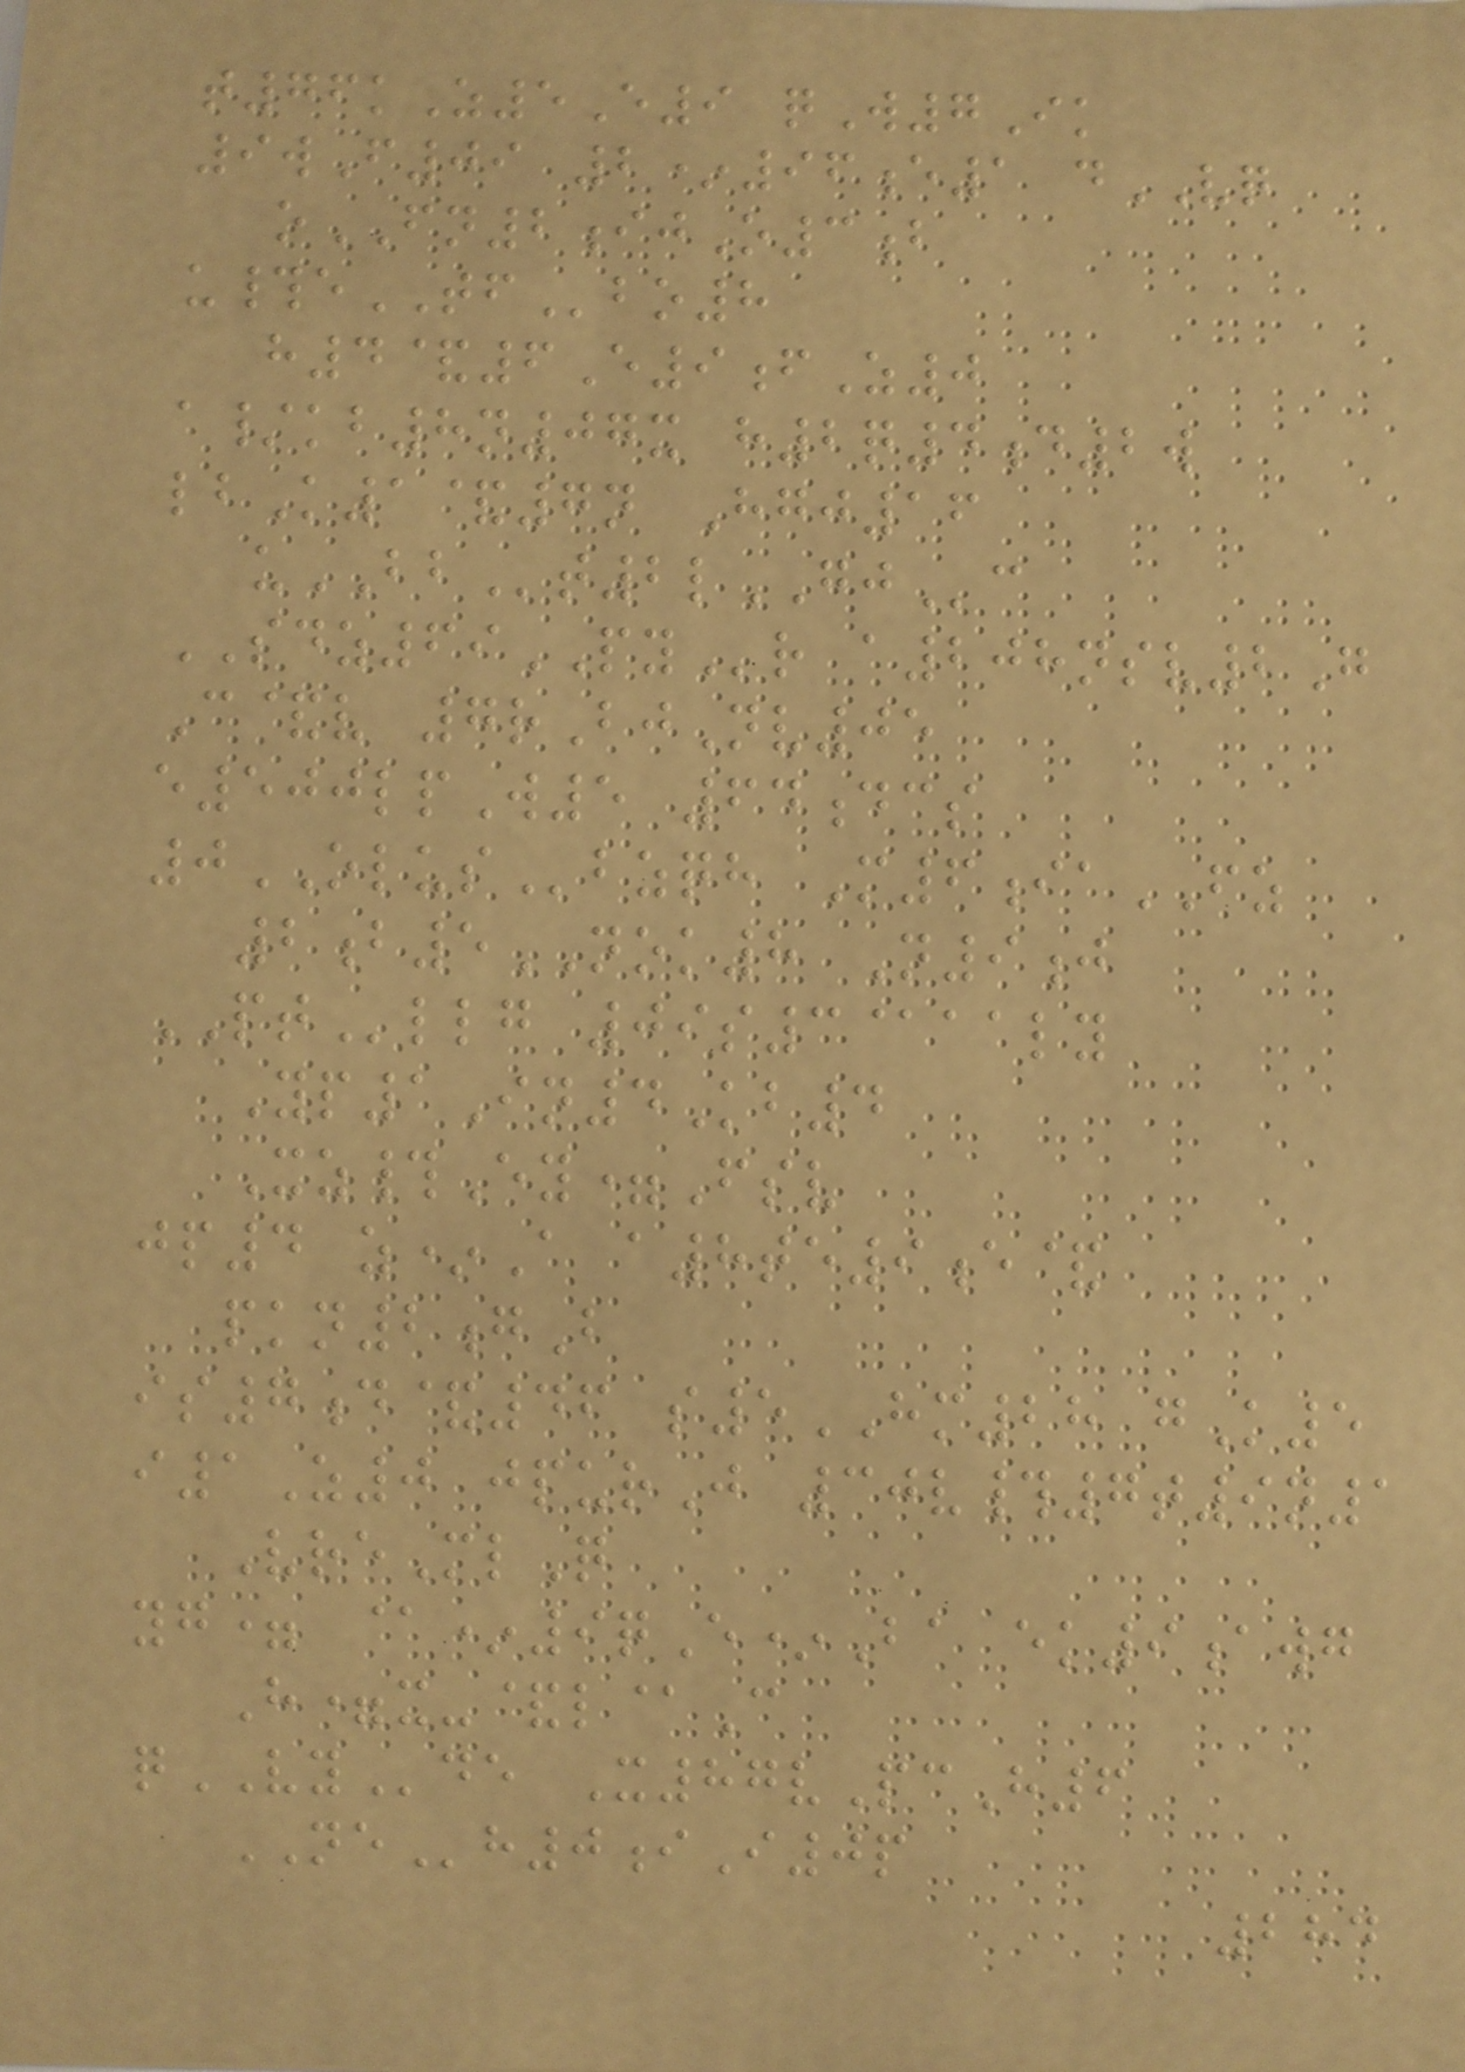t76kZ5E9 qW7Ik
9wF09 2*96e1 dVQ
oFN2ijO3b
u#eTFbo8
h4&6E9fZ0
a/kb8n07x h2q4d2w
lbK1&7n Hgj16
uBBt2lGJc
SDZ69PYr a208nsv2G
C&v 7rBjNv05
e500lpW5 64dcs
0OLUSbzqh M6iaFZ
2b5NOK8 N9j
PTllg 09s3@aaly
Yp1In4Kb4
Xz#Ey=Fsv
jp4 z*A a8te9e&
pkn2gB
is7d&46 s5HM28 gK5
i1Z0 jpurJ 30v#7t9n1
VreMlQ
yg= @*9qE*Ba ek9awg
H=x-&l@C
qVYde X87vPcH6
NEh0iI0p
284
